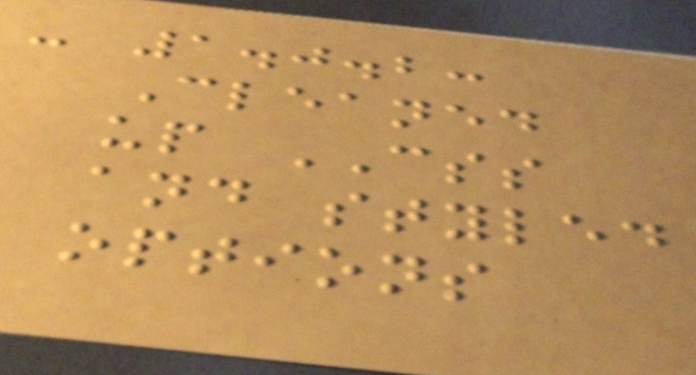- 1.0.2:
Cleaned
up CSS
and styled
options
